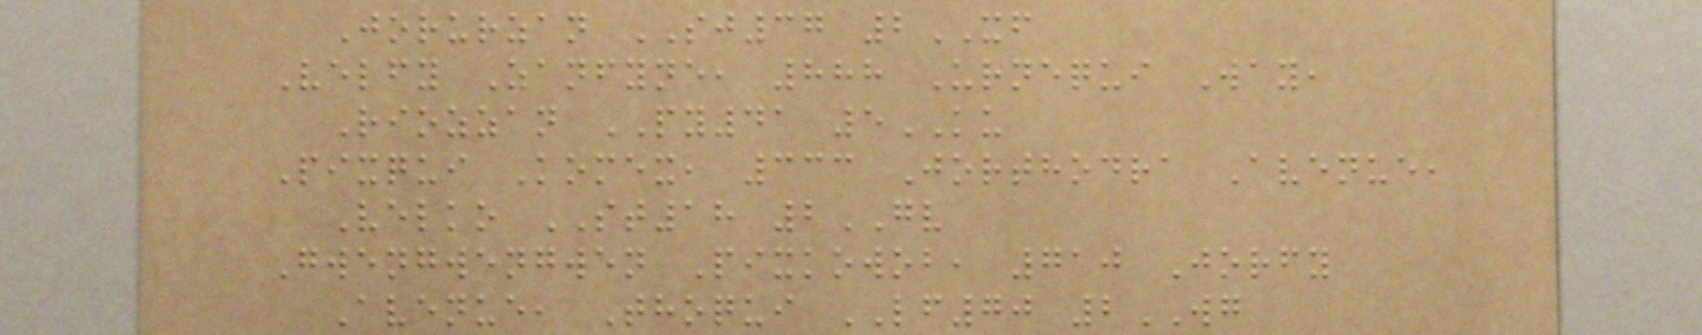Jorurzan SJ37 2XF
Velfy Zanfyne, 888 Urnequi Way,
Riozzan PY41 5KU
Pixqui Komex, 333 Jorthodra Avenue,
Velko ST18 2GV
Gwengwengwen Pixkowob, 710 Jorfy
Avenue, Thoqui LF70 2WG
